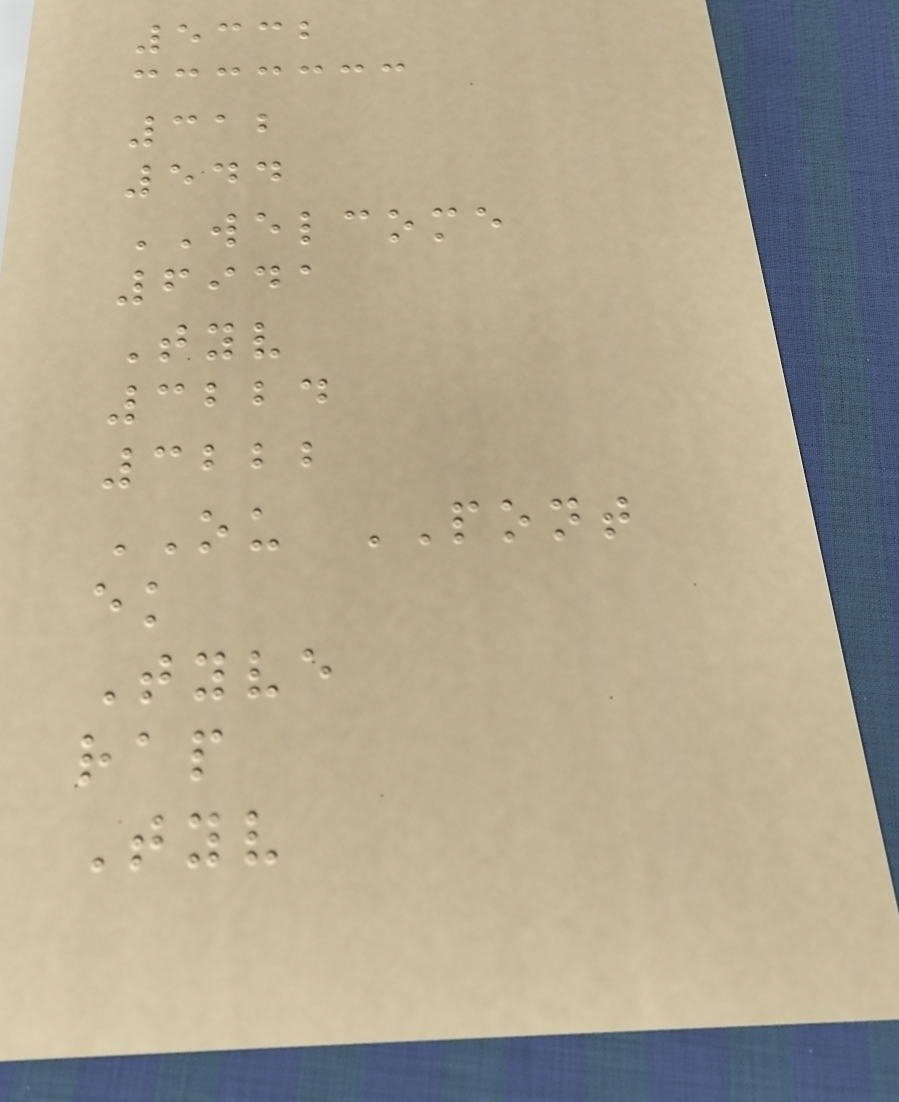5332
312
544
WELCOME
6941
Tyv
3224
3222
OU PONT
ek
Tyve
rap
Tyv
